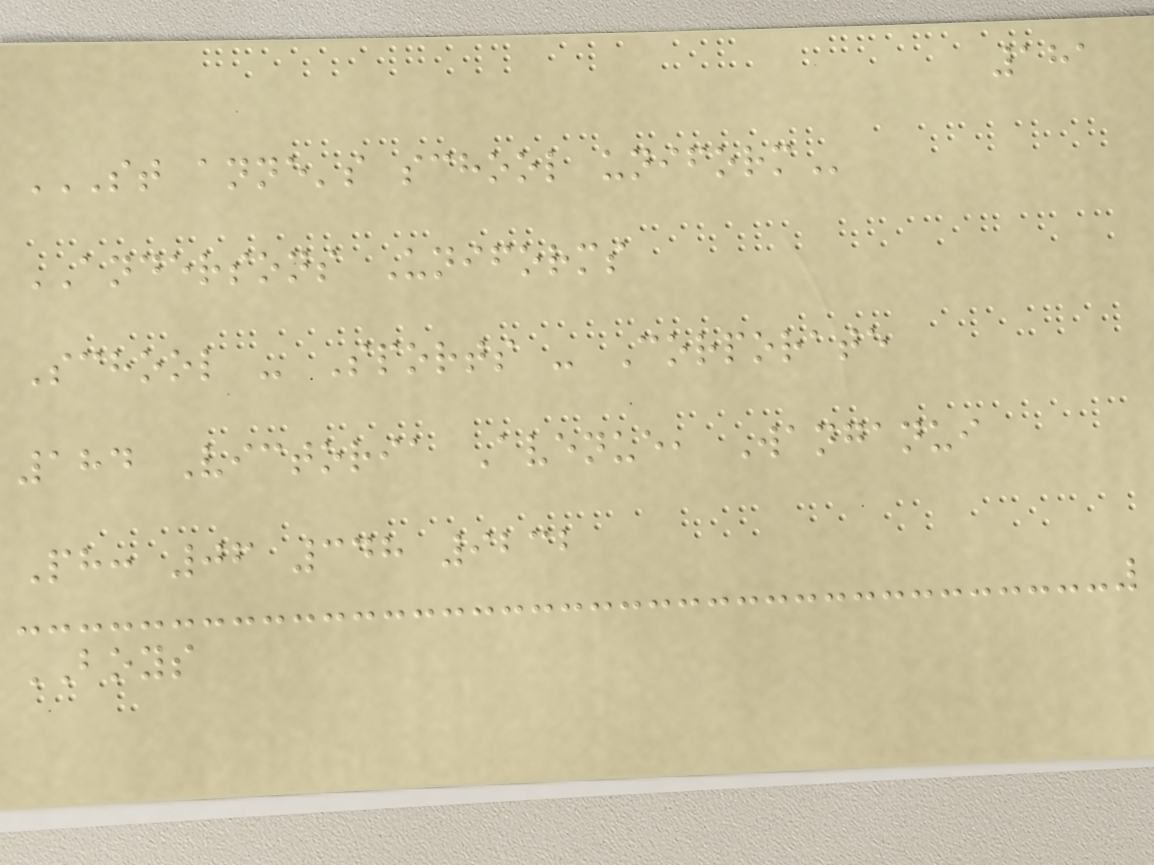181
ST ANNE'S SCHOOL UNIFORM
ANDERSONS Uniforms
School - Sports - Corporate
184 Victoria Avenue, Wanganui
Ph: 06 348 9232
BOYS
